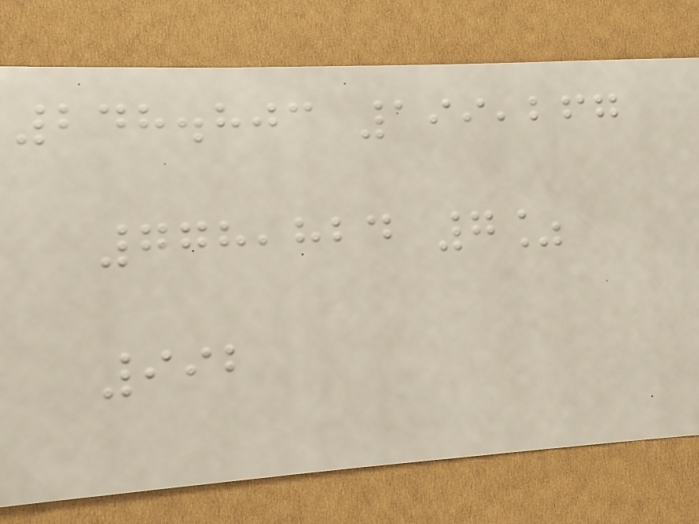248.803 199,267
778,824 7%
992
